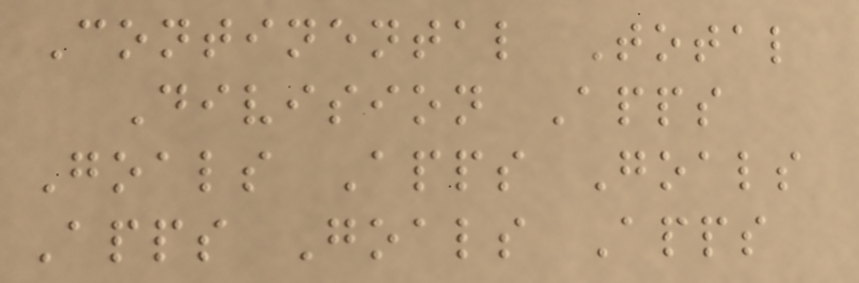Continental Total
Division Apps
Goals Apps Goals
Apps Goals Apps
